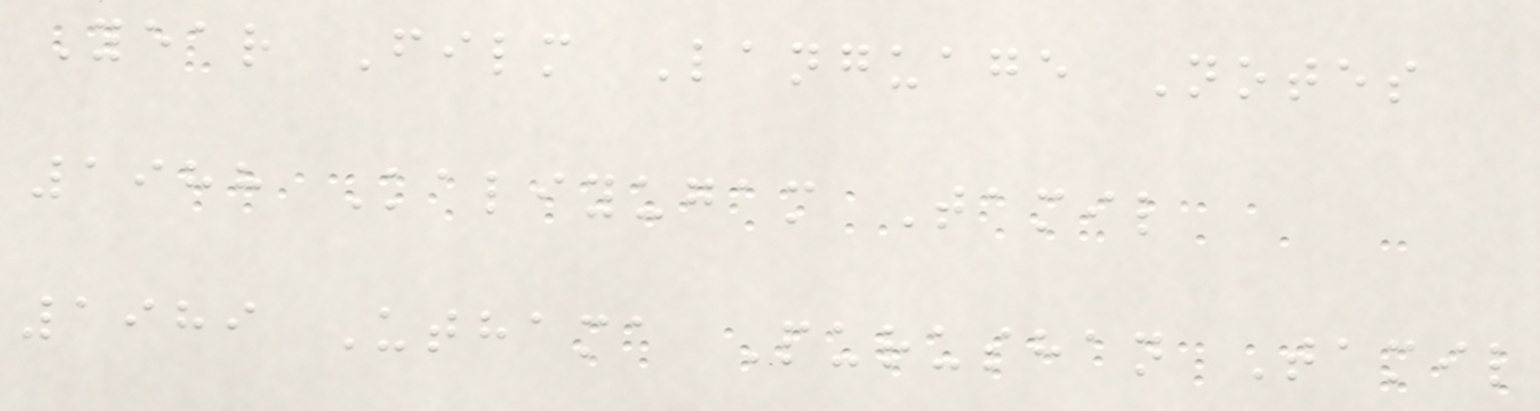Year Film Language Notes
1988 Kaliyugam Tamil
1989 Uthama Purushan Tamil
